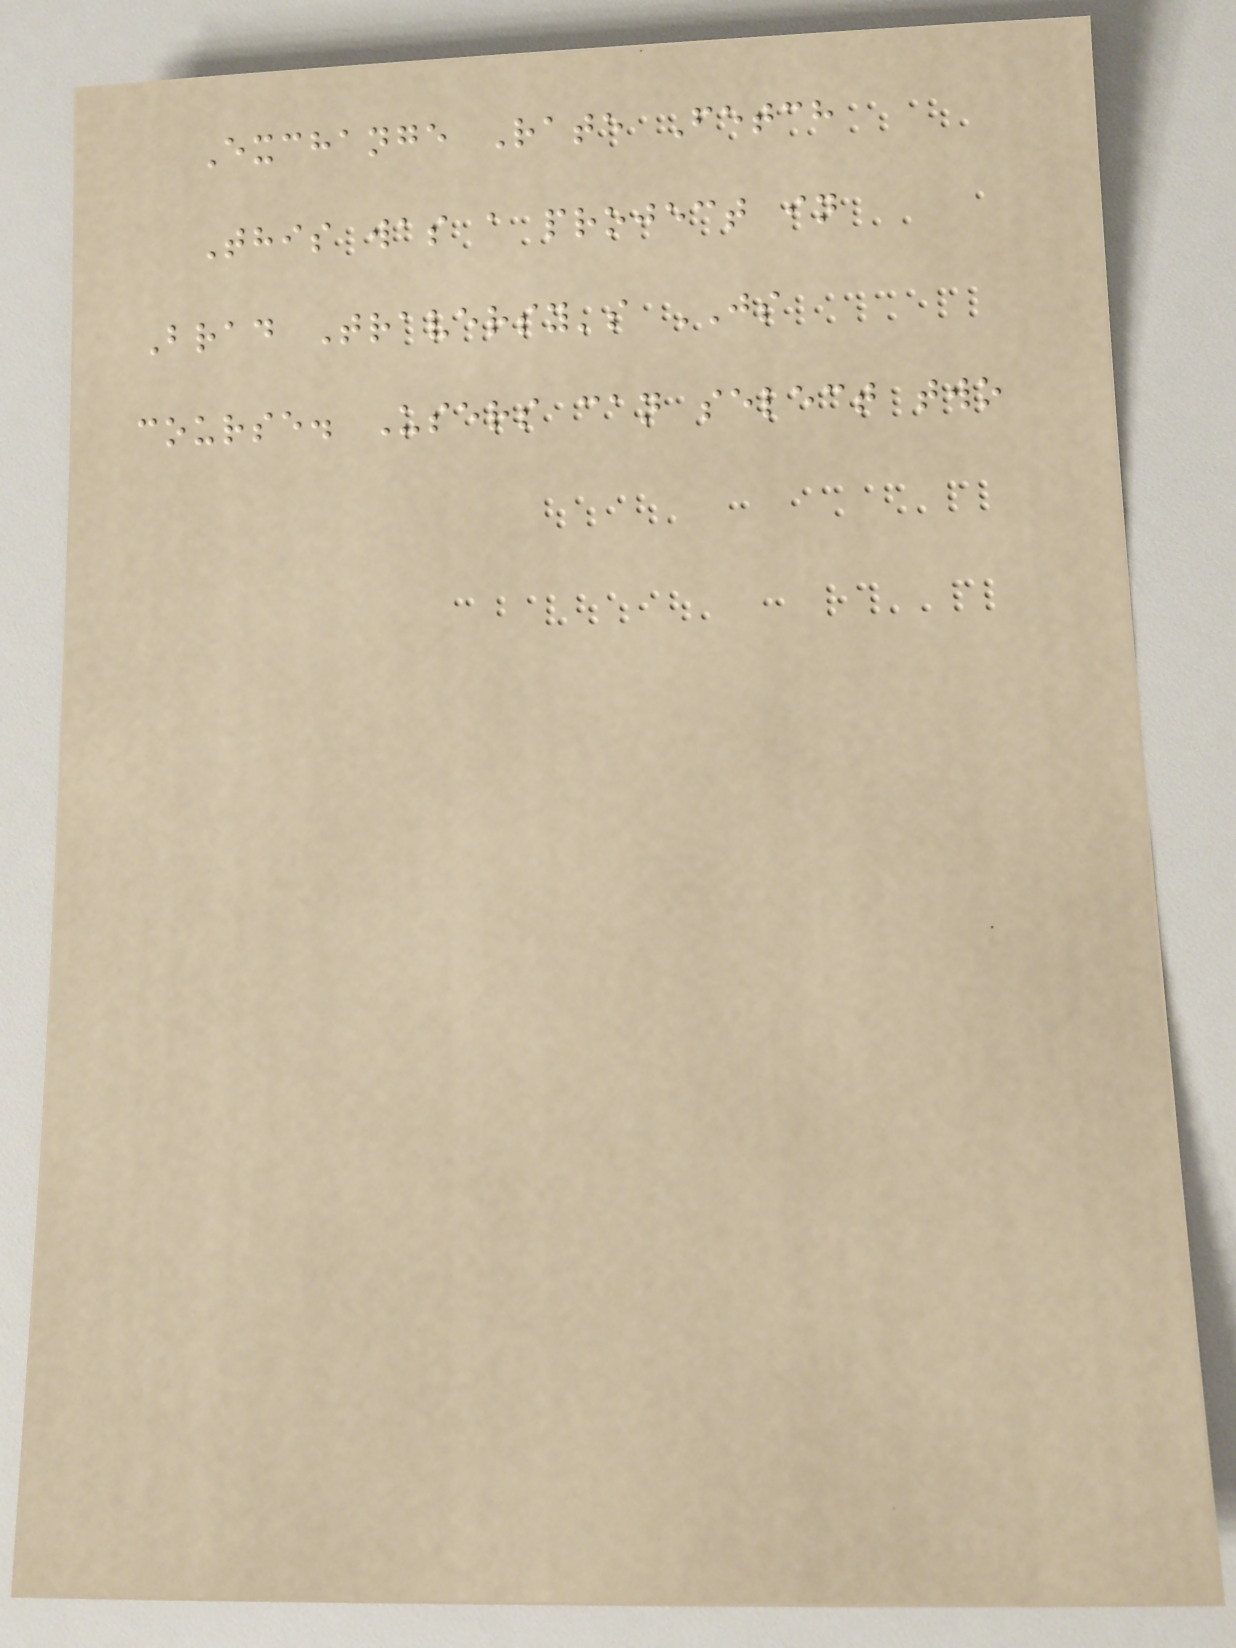Exchange Rate Fetch
This was a project in
Brad Traversy's JS
course. Users can select two
